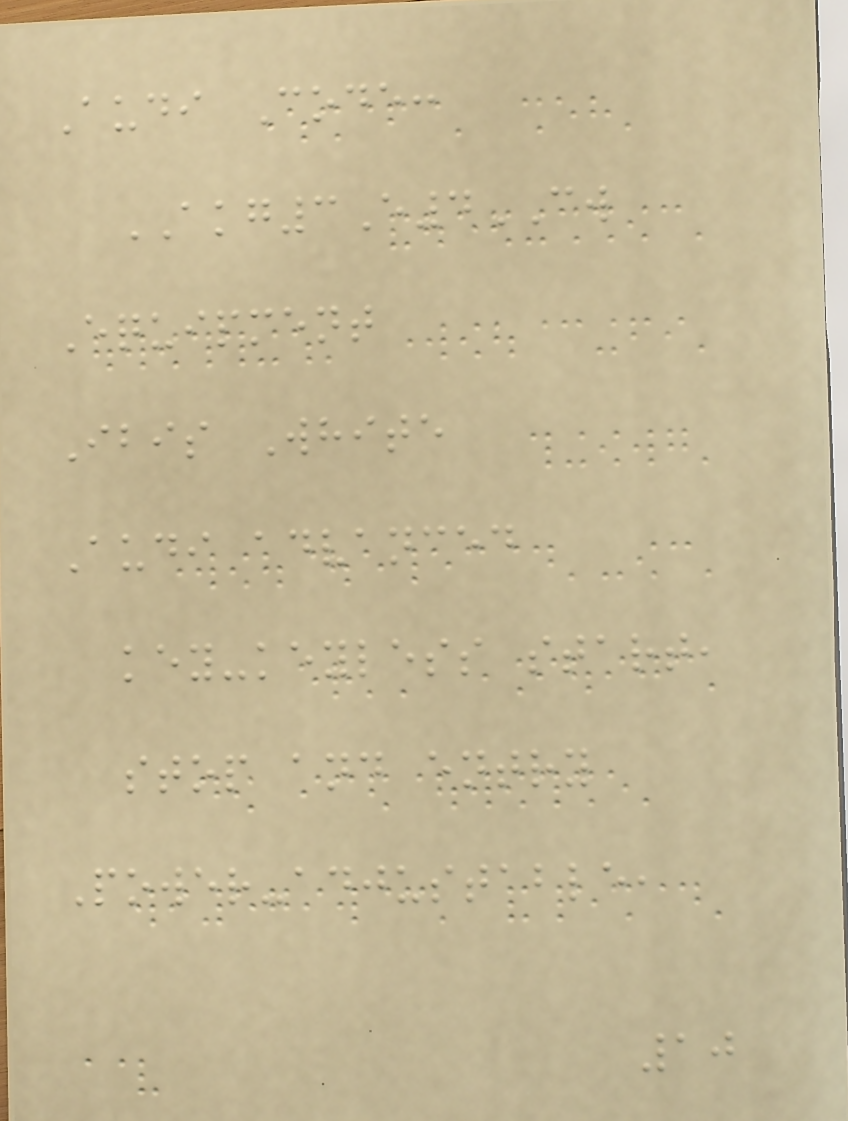Audi Code:
AKG3E4CW
Equipment
Ibis White
Audi advanced
key-keyless start,
stop and entry
Power-adjustable,
10
